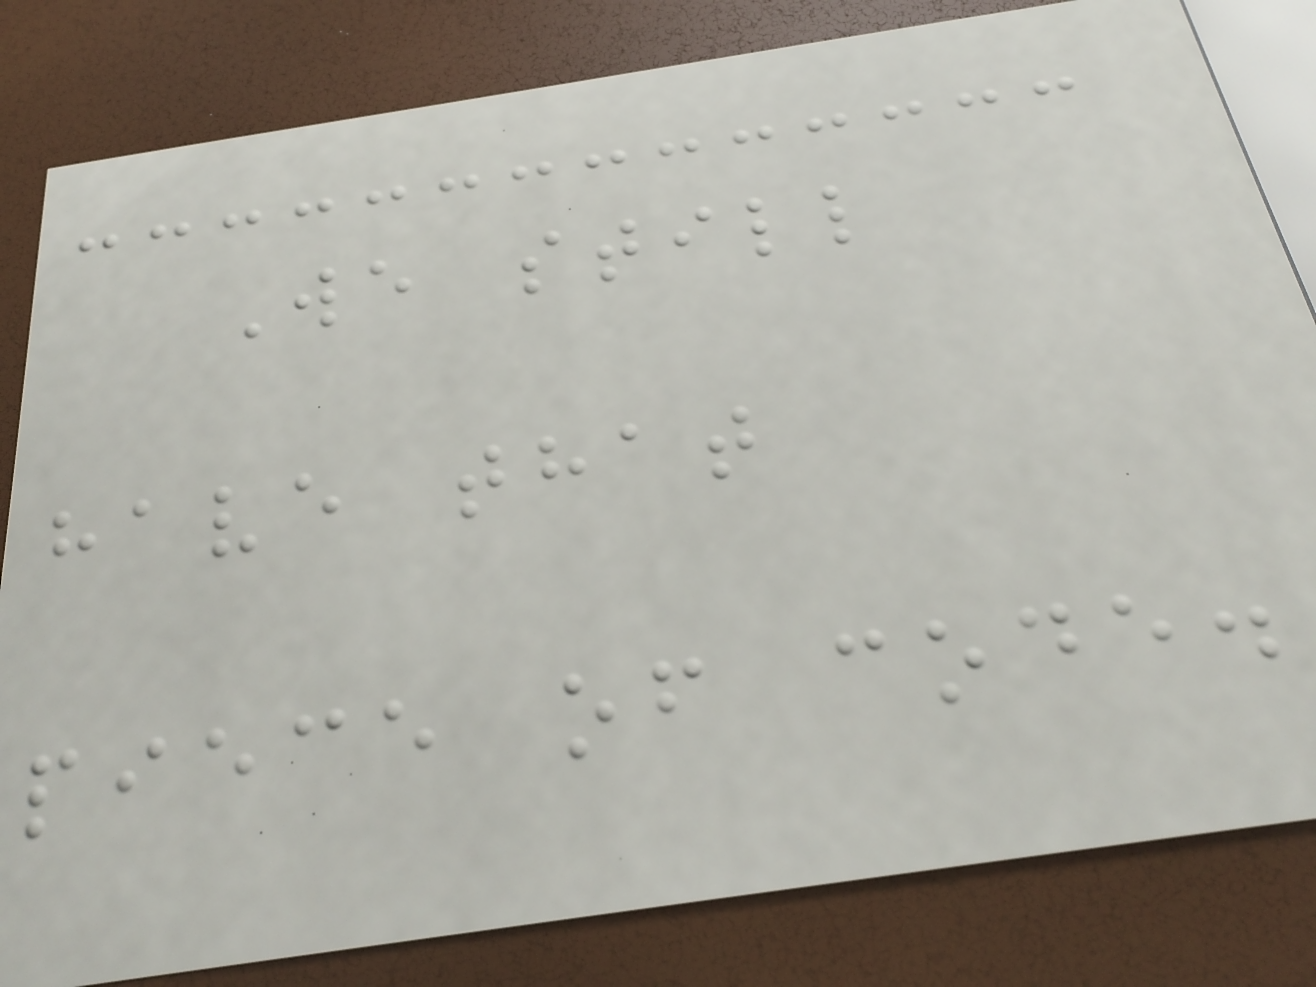We still
have that
piece of code.
